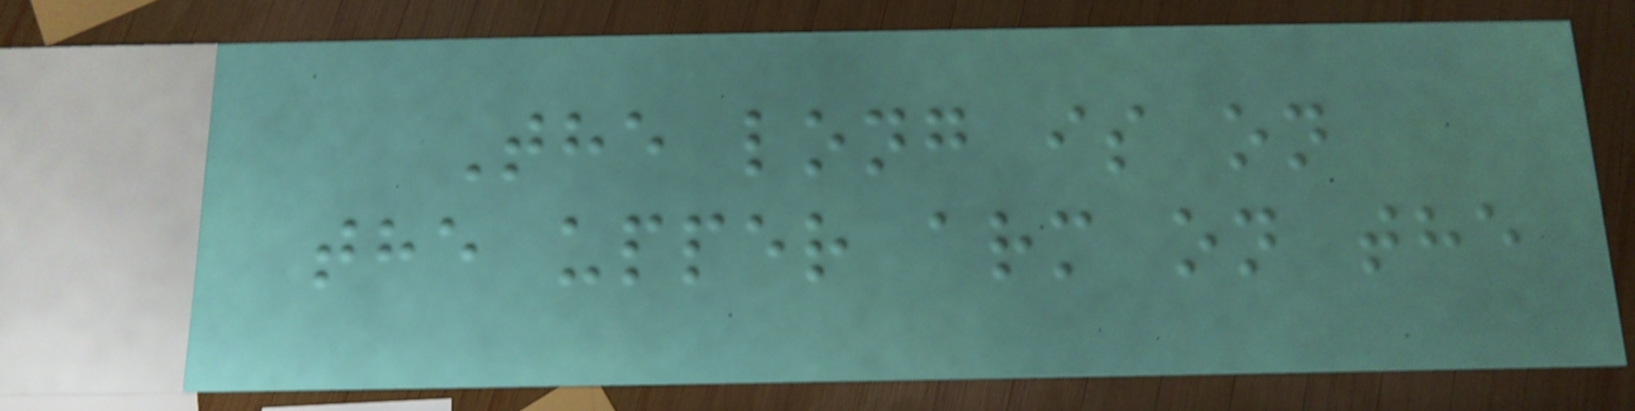The long is on
the upper arm on the
